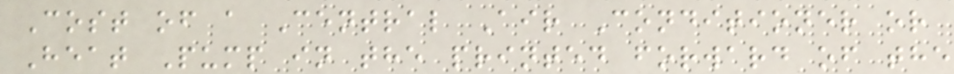Cost of a Central Air Conditioner or
Heat Pump in the printed forward of the
